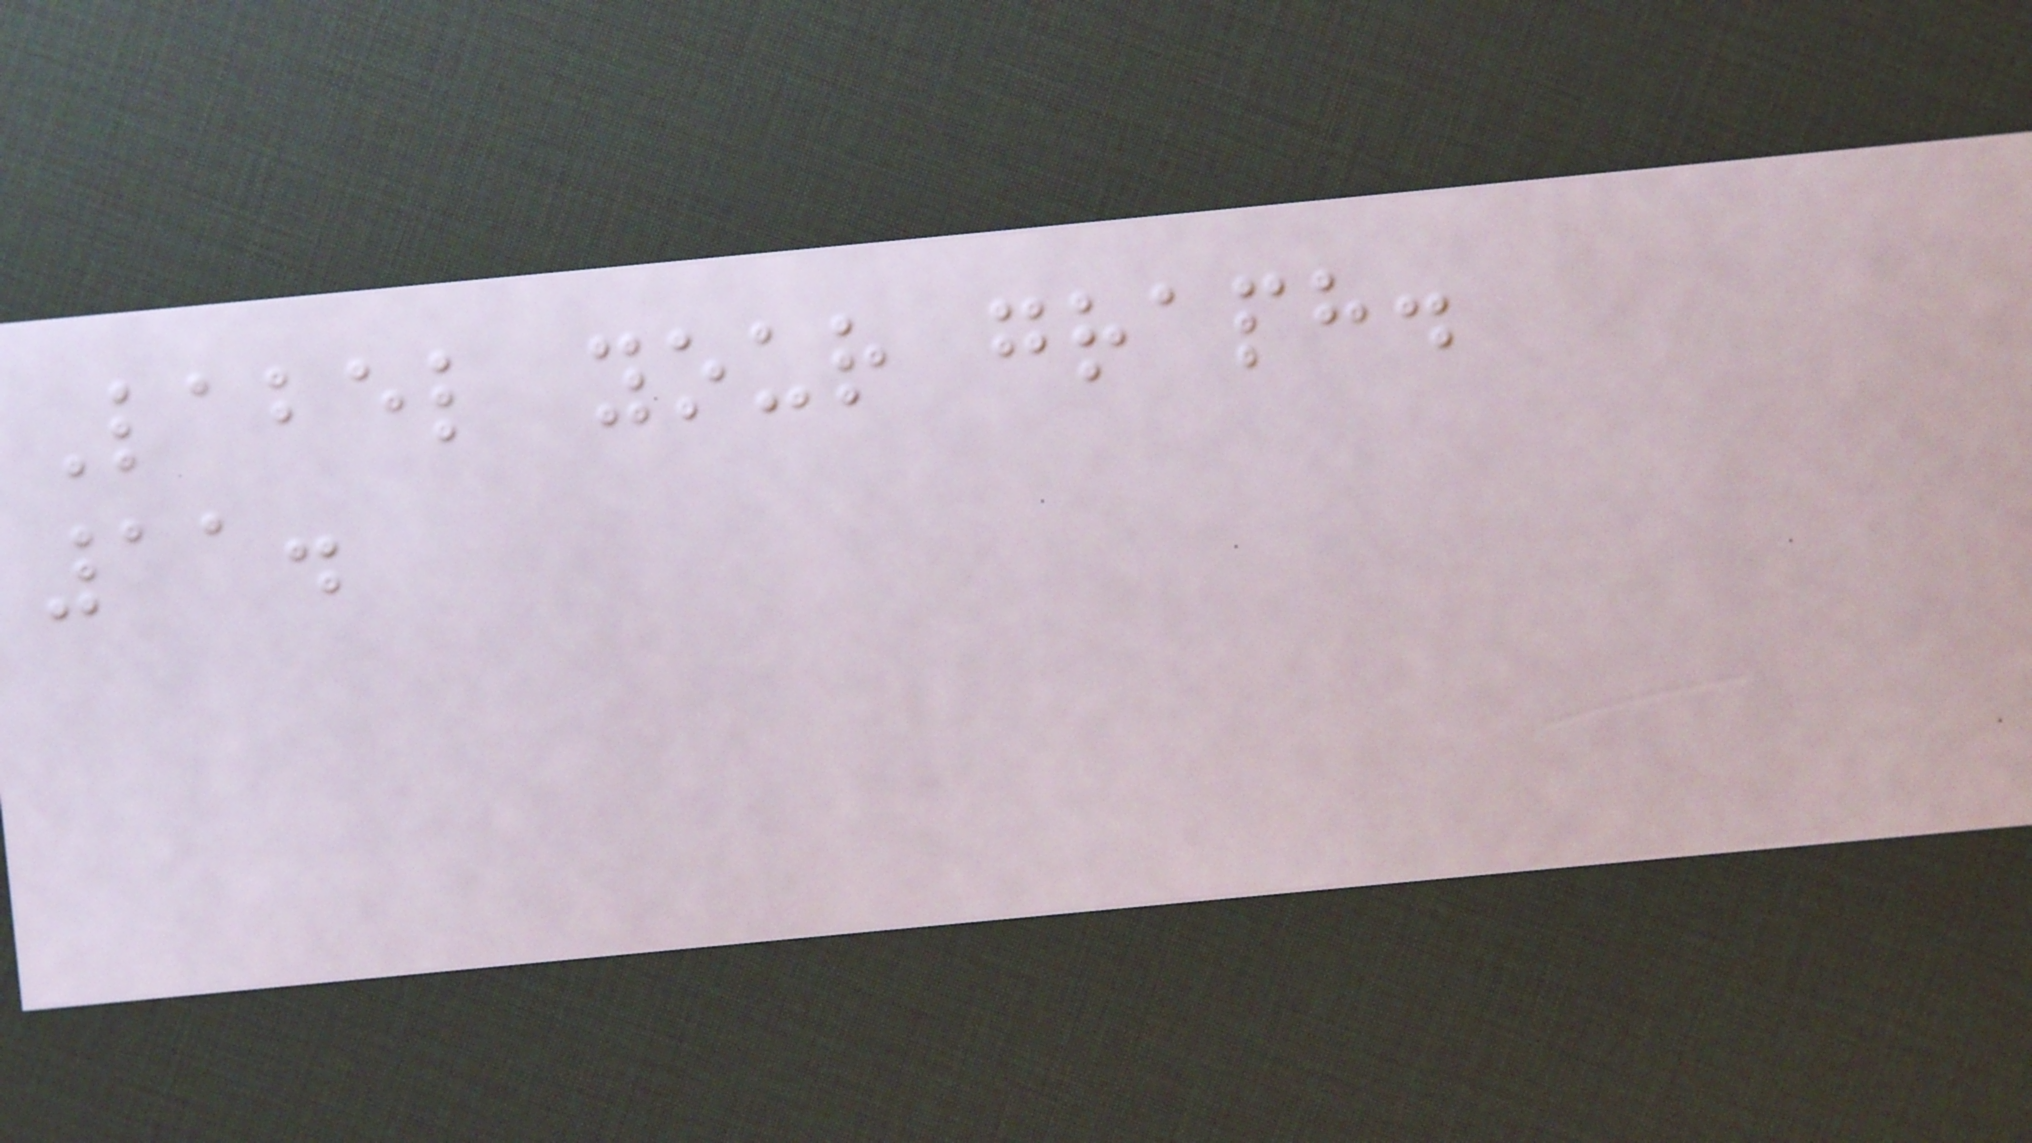Label your graph.
11.
